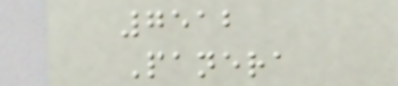7512
Panera
